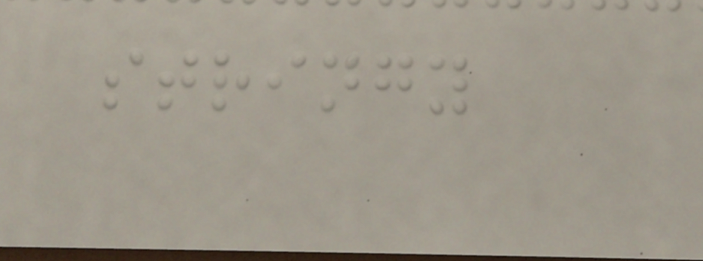stringy
